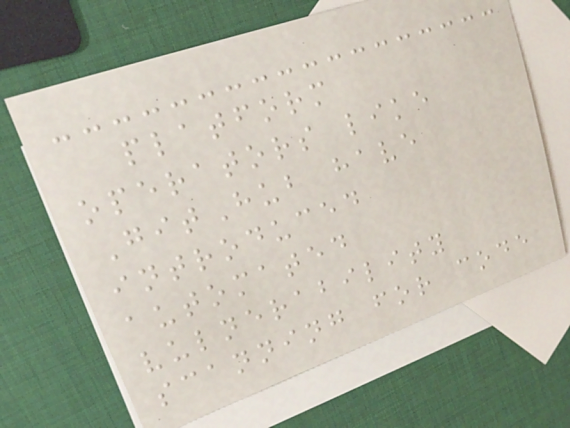platform
operators like
GitHub have
introduced
automated
vulnerability
scanning for code
